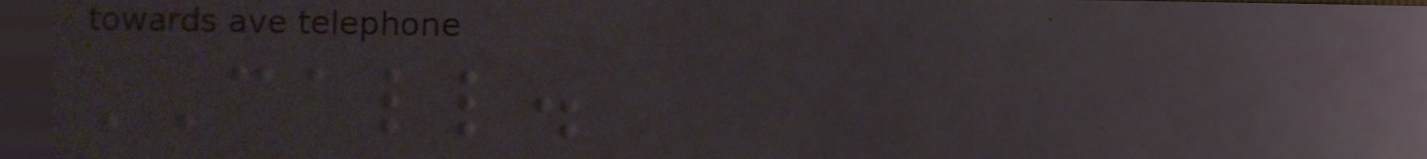CALL.
